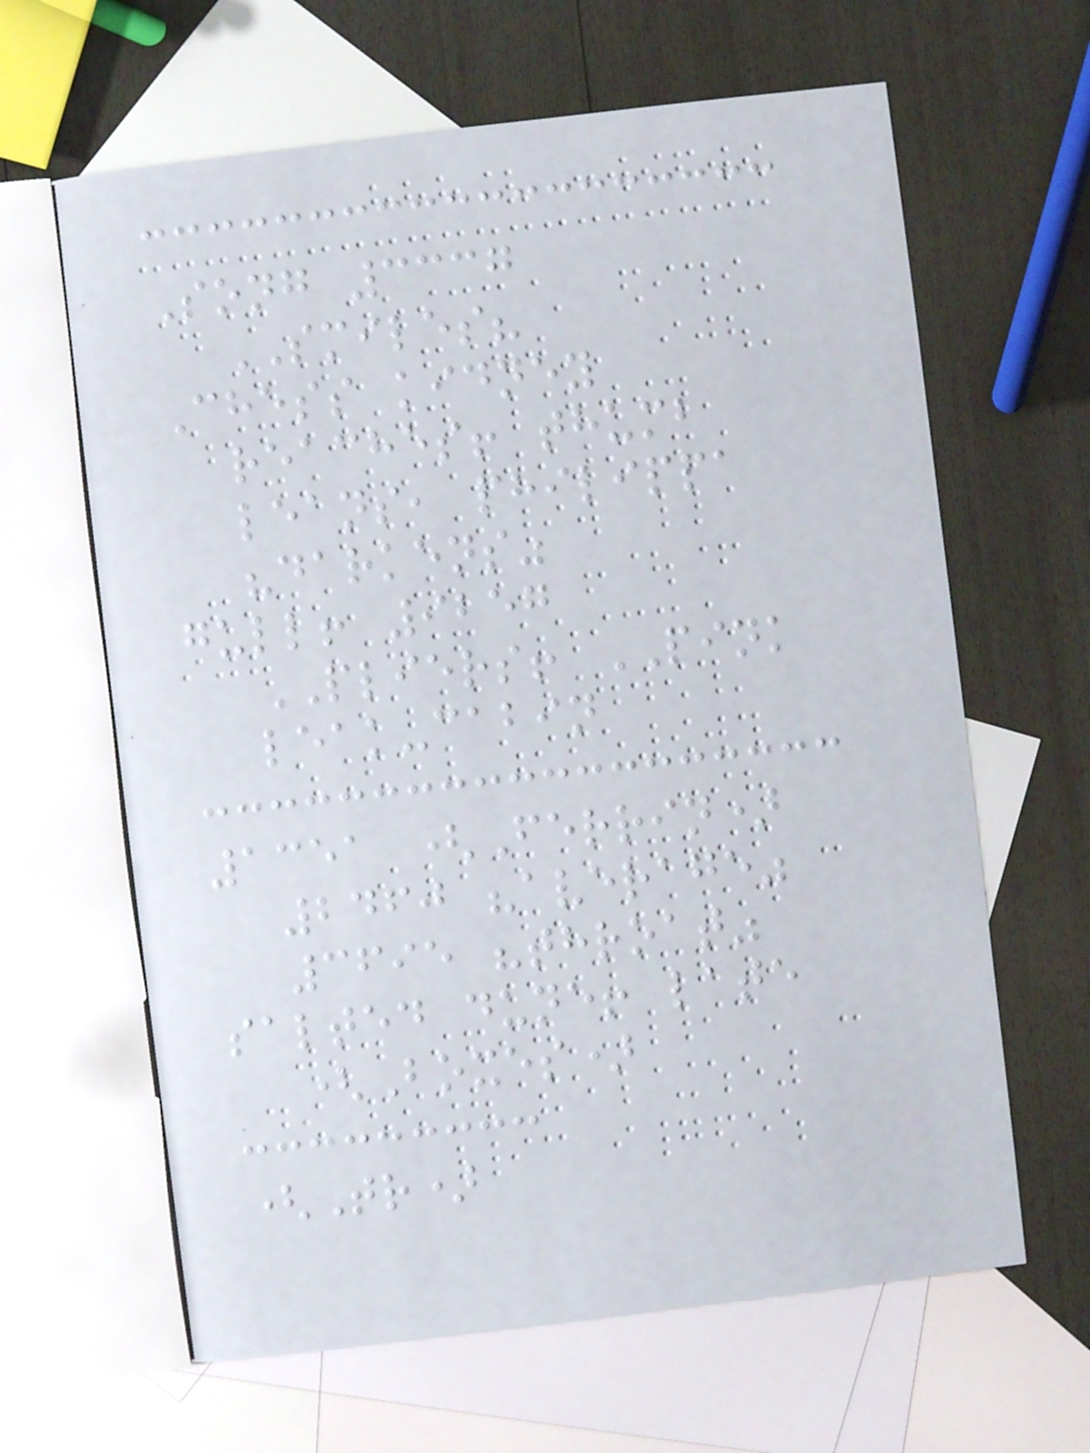Song 3337
SMILES?
Chess kidney
reaches! thumb
leans, philippa
"darkens"
gull! 9257
PLIERS! PINK
leak-cabin
1351 (Ferrin)
2460 "average"
3695 "throat"
salted dune! late
(Boxes)
(Tr)
